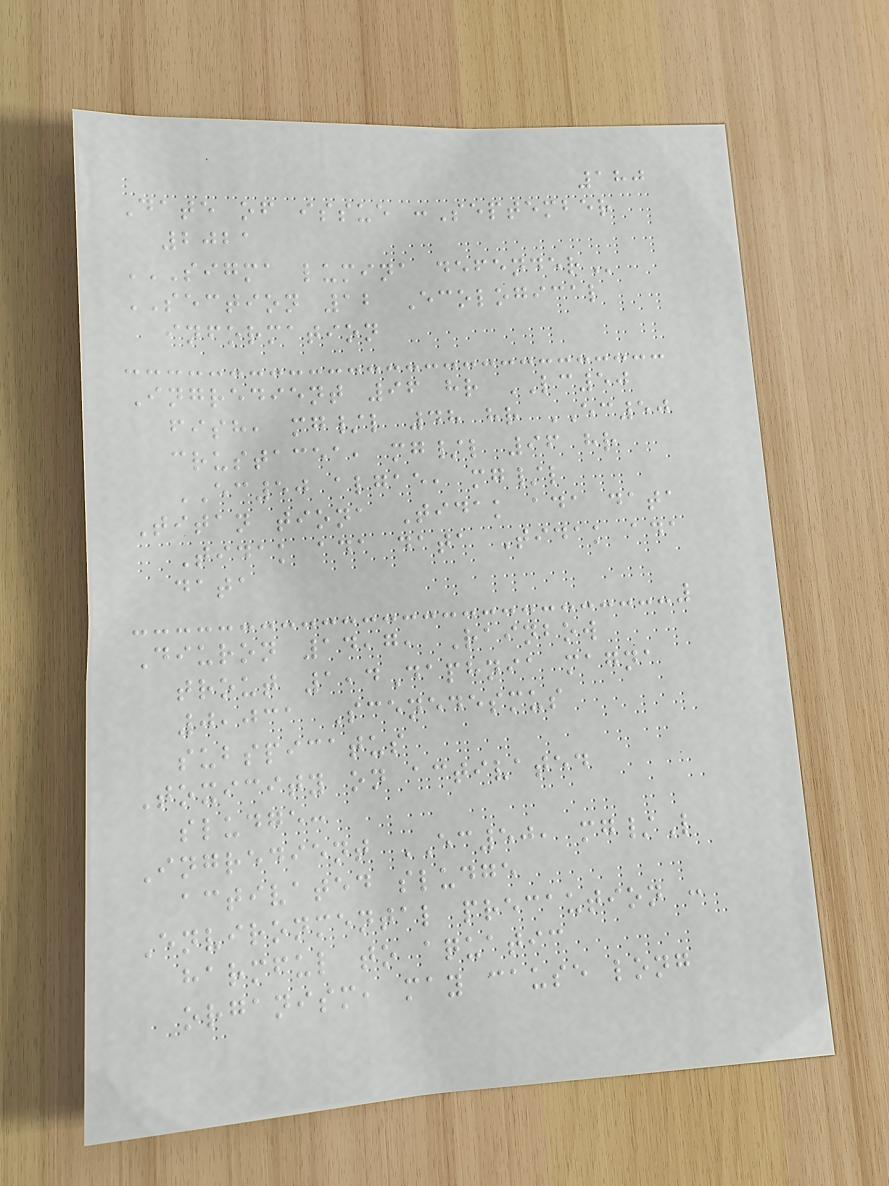180
Date of issue :September
2021
SIGMA LUMINA DEFENDER
SECTION 12 Ecological
information
Ingredient 96 hr LC50
fish, mg/l 48 hr EC50
crustacea, mg/l 96 hr
EC50 algae, mg/l
Titan tiona Tidak ada data
Tidak ada data Tidak ada
data
Diuron 14,7, Rainbow
trout 1,4Daphnia magna
0,031 Scenedesmus
subspicatus
Toxicity on activated
sludge:
Ingredient EC50, mg/L
activated sludge
Environmental precaution :
harmful to aquatic
organism, may cause long
